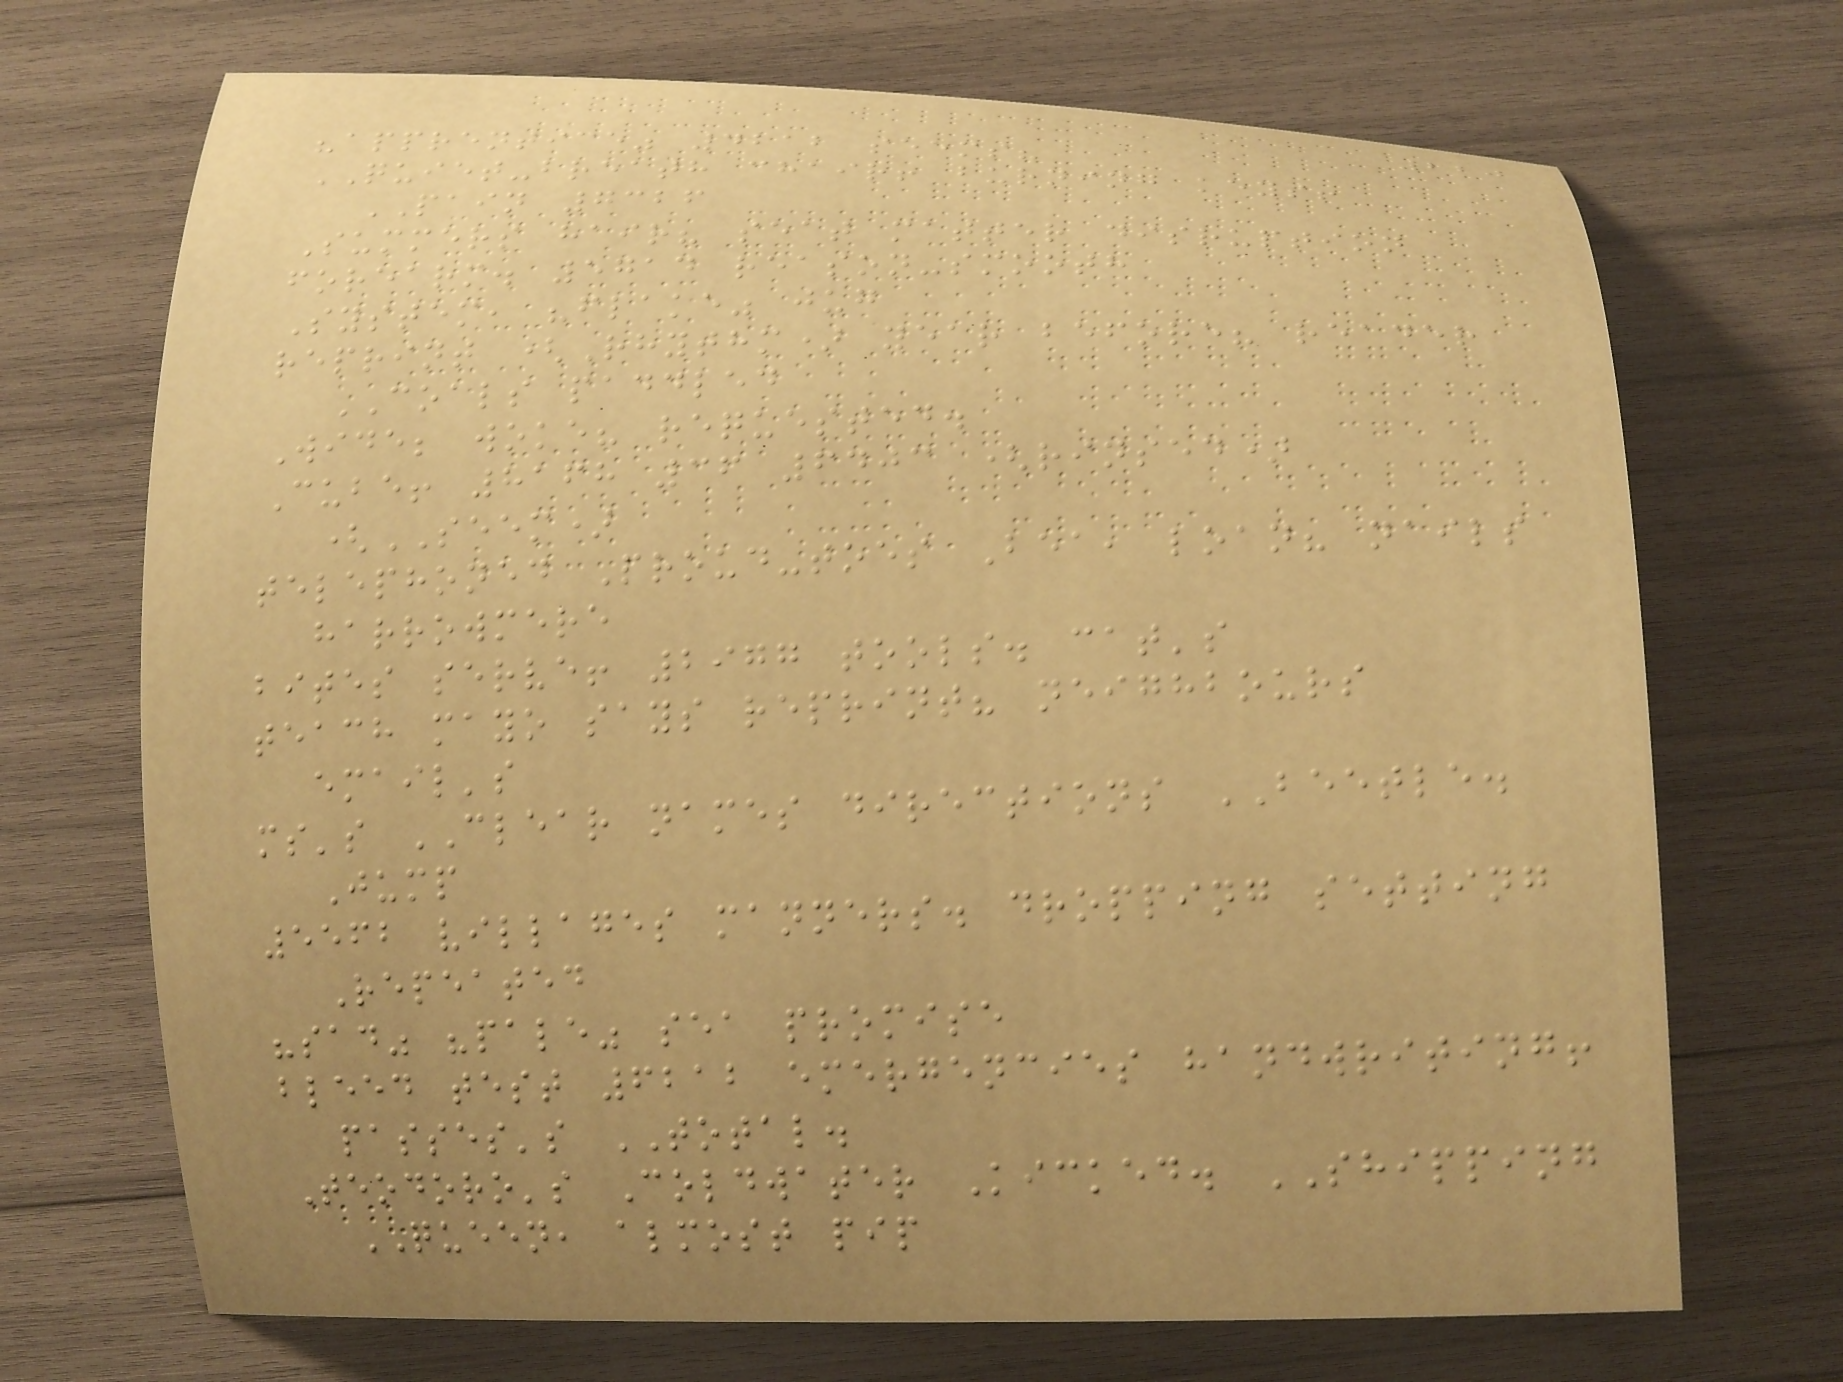220
"apprentice" 4212 seems?
QUIET-breath chair! burning keys!
PAIN 7326
Summers hair? seat matter disruption
forearm. 5714 reason-smooth
System, "flake" jug
reprint (Rhythm) year before? reader
COALS paddled
Wide; woke? requested.
Cube! 8168 36 6403 (rinsed)
(SEEM)
telephoned Proud-toes Bea, loan? nails
harrowmere
bites serve! 2977 tools. cat's
teach mayo says reprint? neighbours
email's
ms's CLEAR names directions BEETLE.
Jump
5562 villages manners. dropping setting
Repeated
"sad" "pale" sea promise
bleed test 6212 emergencies handwriting!
passes's TOTAL.
Teodoro's Coldwater Kicked. SHIPPING
QUEEN, almost pip
